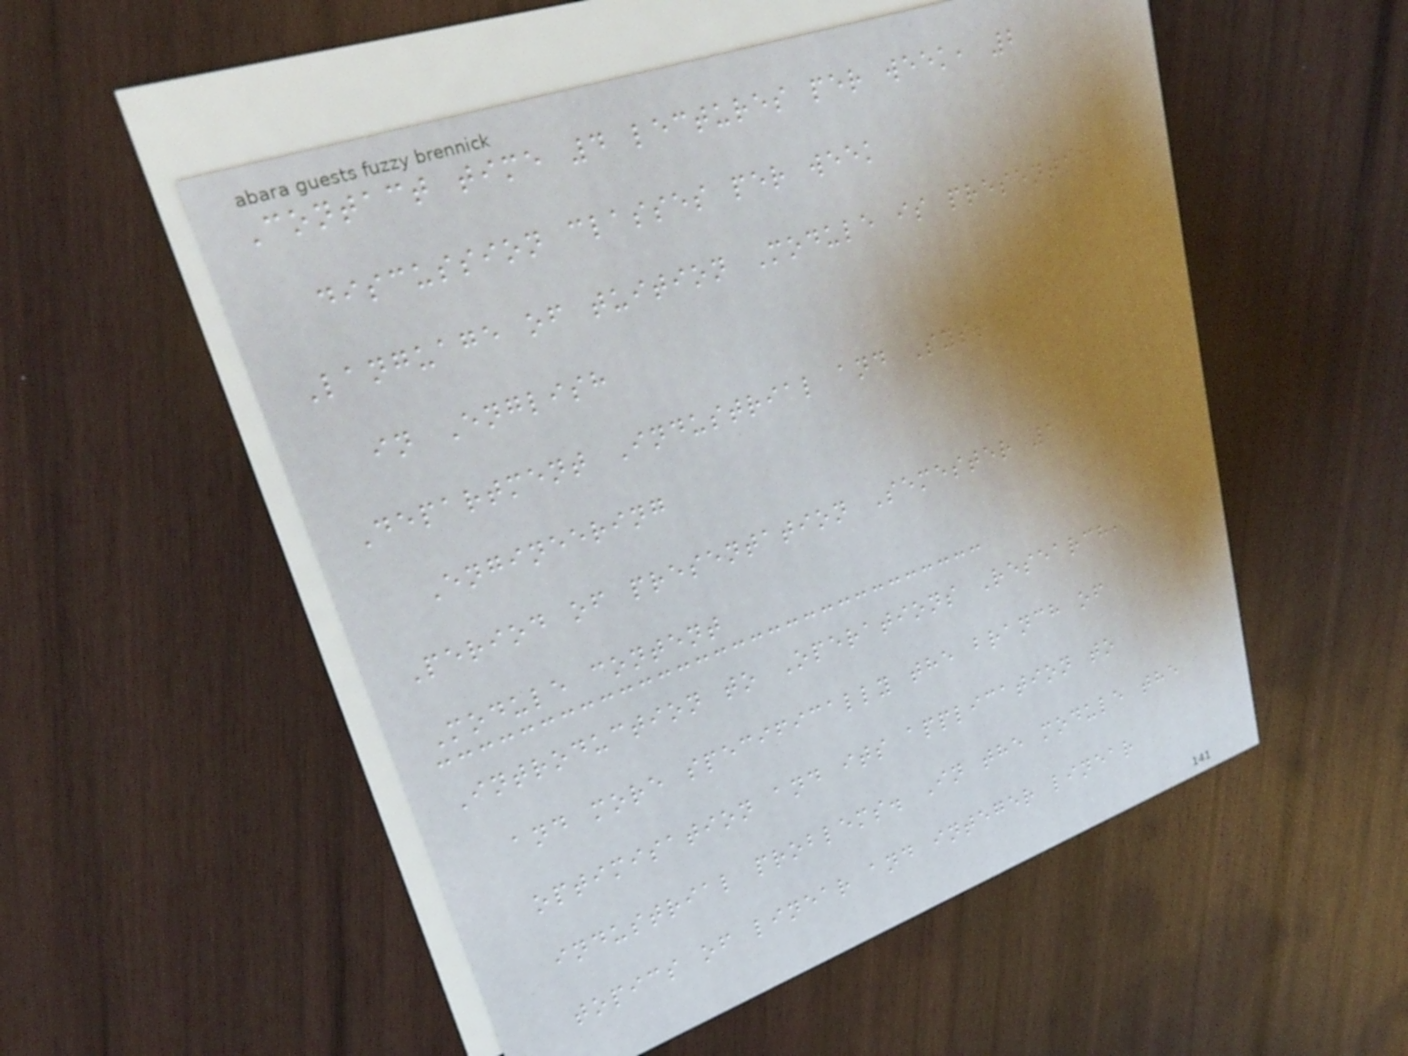Contact time 4 lectures per week, 2
discussion classes per week
Language of tuition Module is presented
in English
Department Industrial and Systems
Engineering
Period of presentation Semester 1
Module content
Introduction to Operations Research,
and more specifically the branch of
optimisation and its application to
industrial problems. In the module the
topics of linear and integer linear
